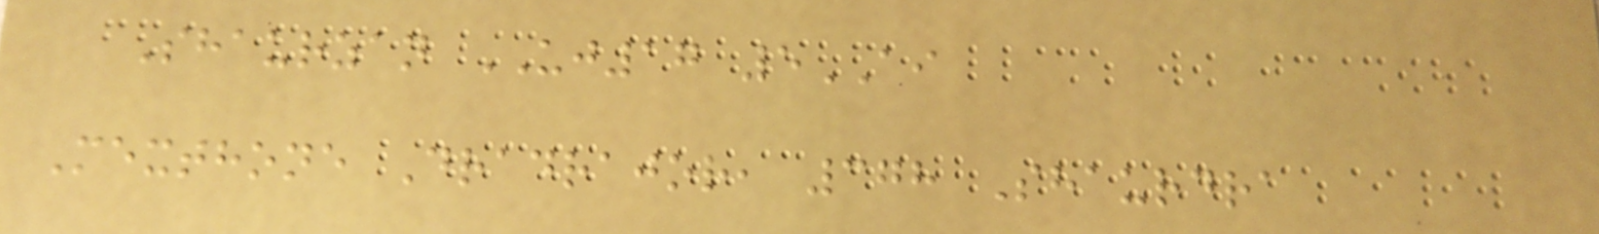Shaurzan UJ17 5AI
Mexthone Dradrajor, 378 Shaurdra
